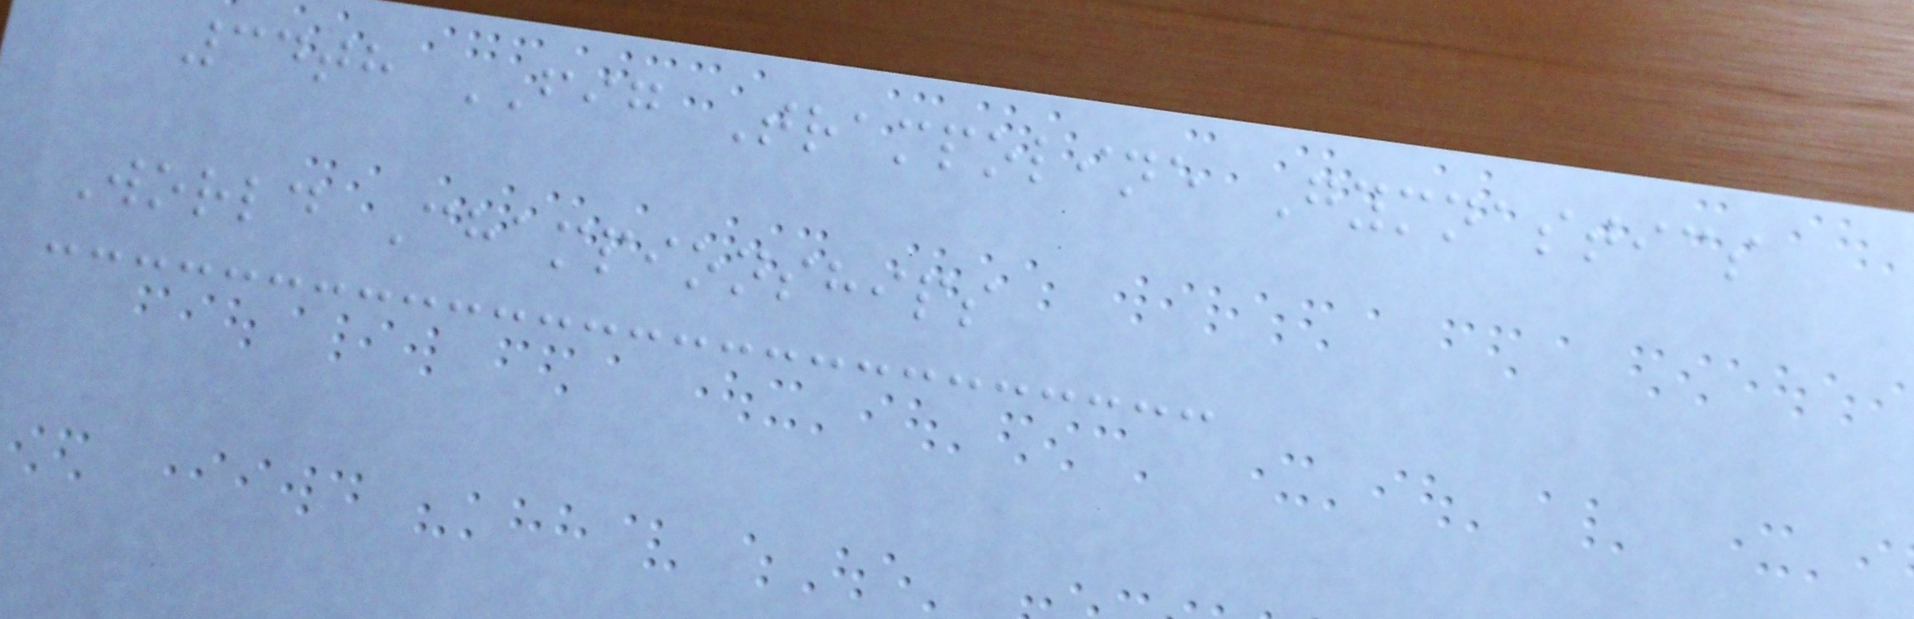34th FIG Trampoline Gymnastics
World Championships
